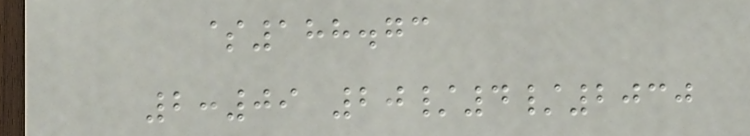$188.73
2:09 20/4/2030
